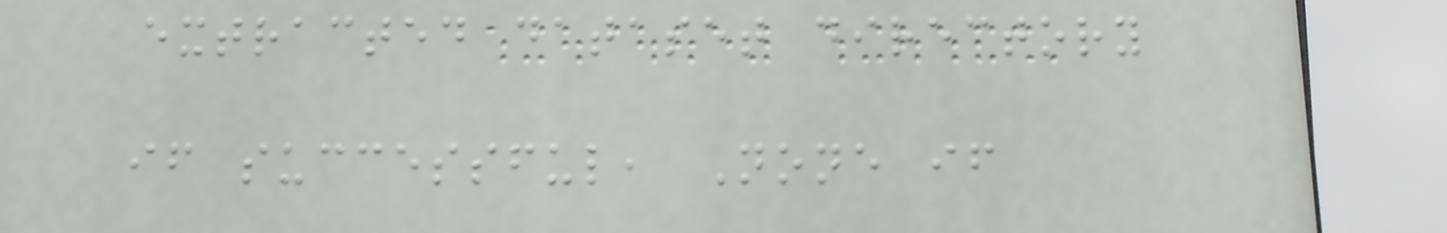extracted dataset directory
if successful, None if
